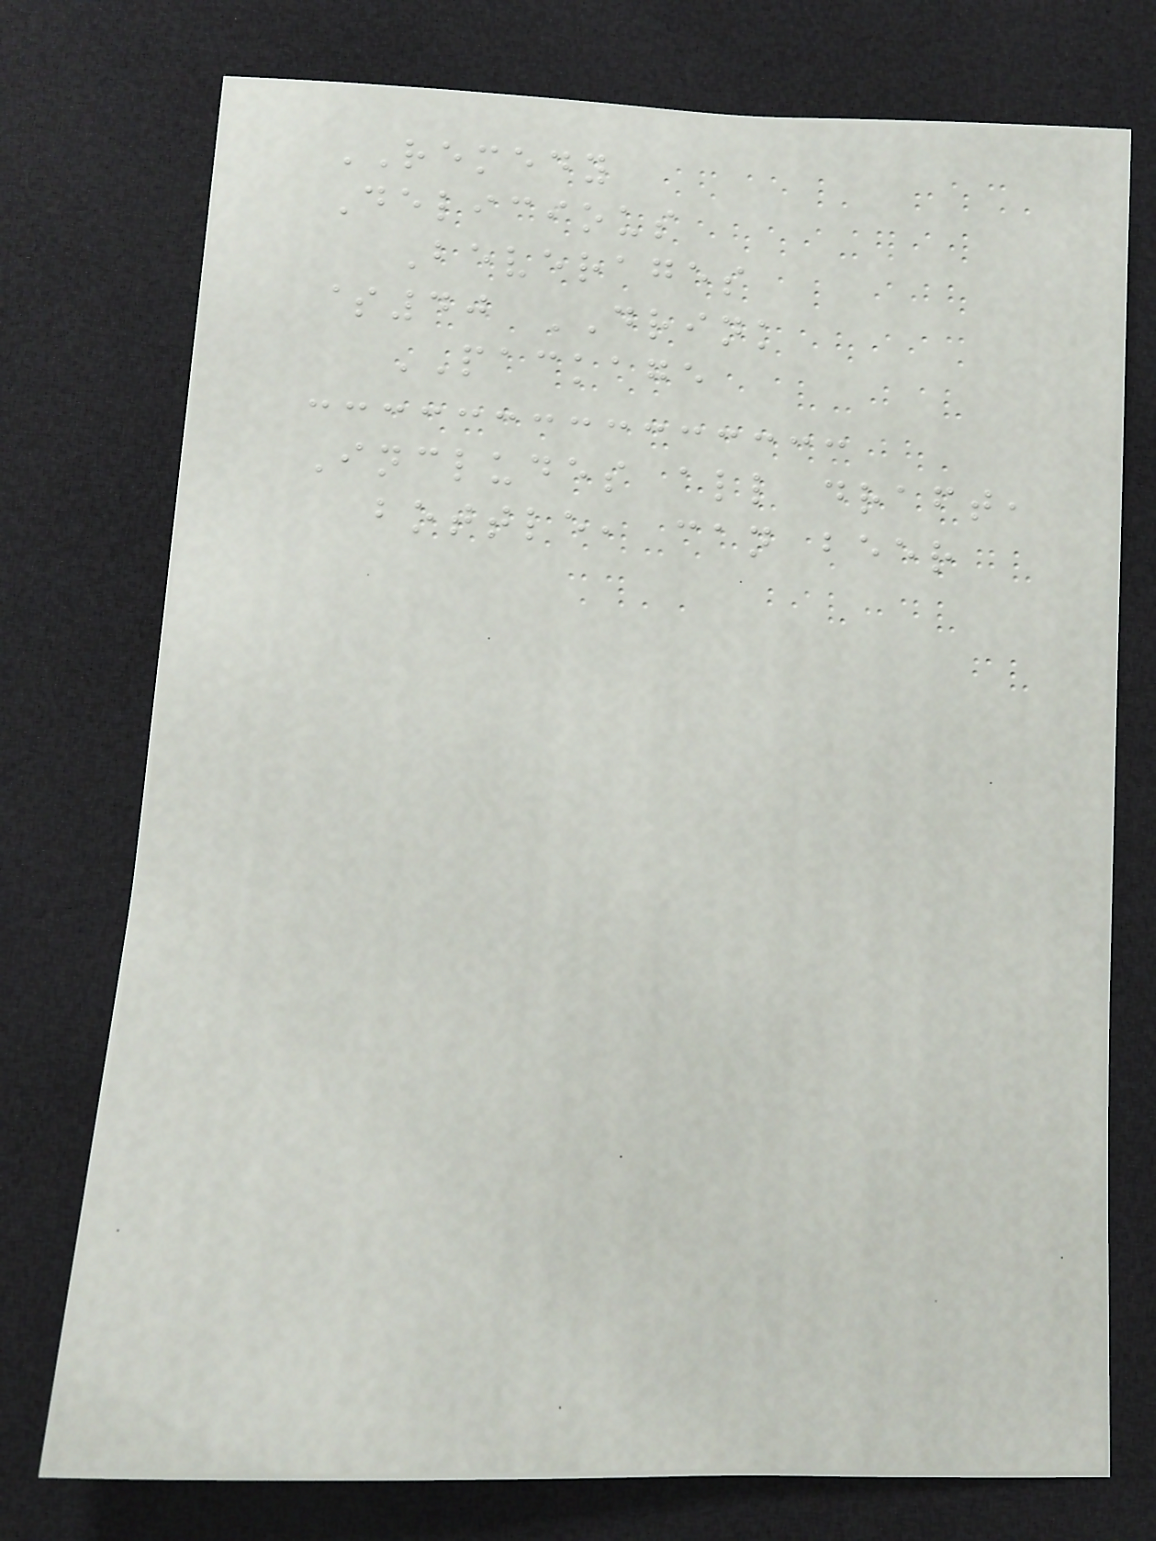REMEDY
Delicious
Beverages
$40 DRINK
PACKAGE
Includes all draft,
bottle, can beer
